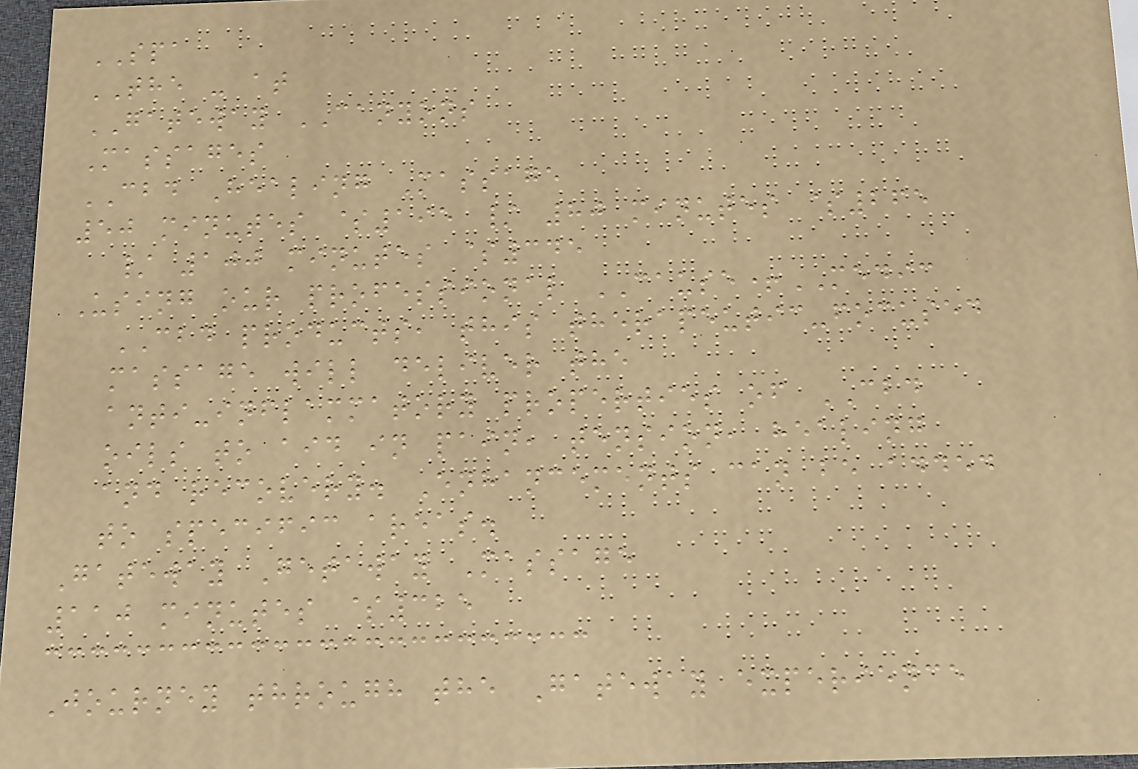SPA
THE - at
GATEWAY CANYONS
Massages
CBD Healing Massage
50 minutes $195 / 80 minutes $265
/ 100 minutes $345
Using our professional CAUSE+MEDIC
CBD products, this therapeutic-focused
massage will deliver the
anti-inflammatory properties of CBD
oils to aid in pain, tension, healing
and recovery. Enhancements can be added
to specific areas.
Gateway Getaway Massage
110 minutes $325
Journey through the Gateway experience
